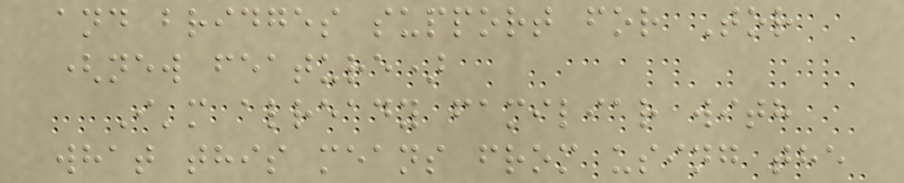and bridges support for Tor
(new feature)
I'm already familiar with
what this means from using the
